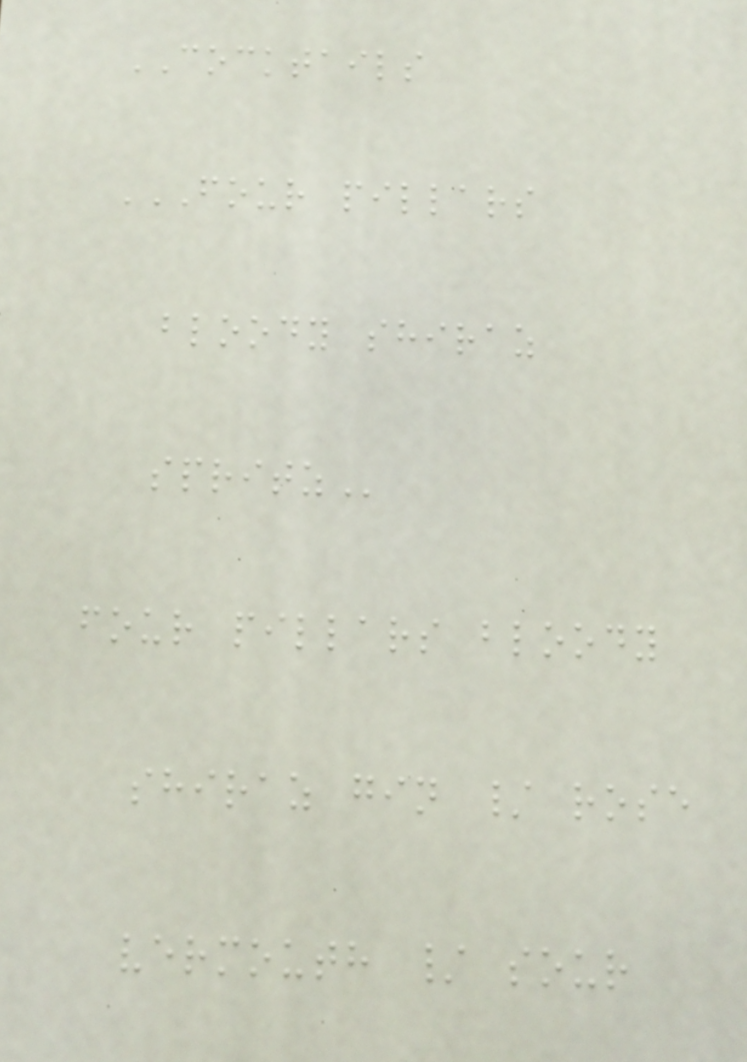COCKTAILS
FOUR PILLARS
BLOODY SHIRAZ
SPRITZ
four pillars bloody
shiraz gin / rose
vermouth / sour
